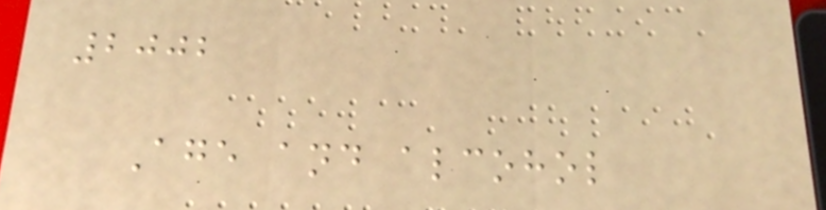2002
Age and alcohol
